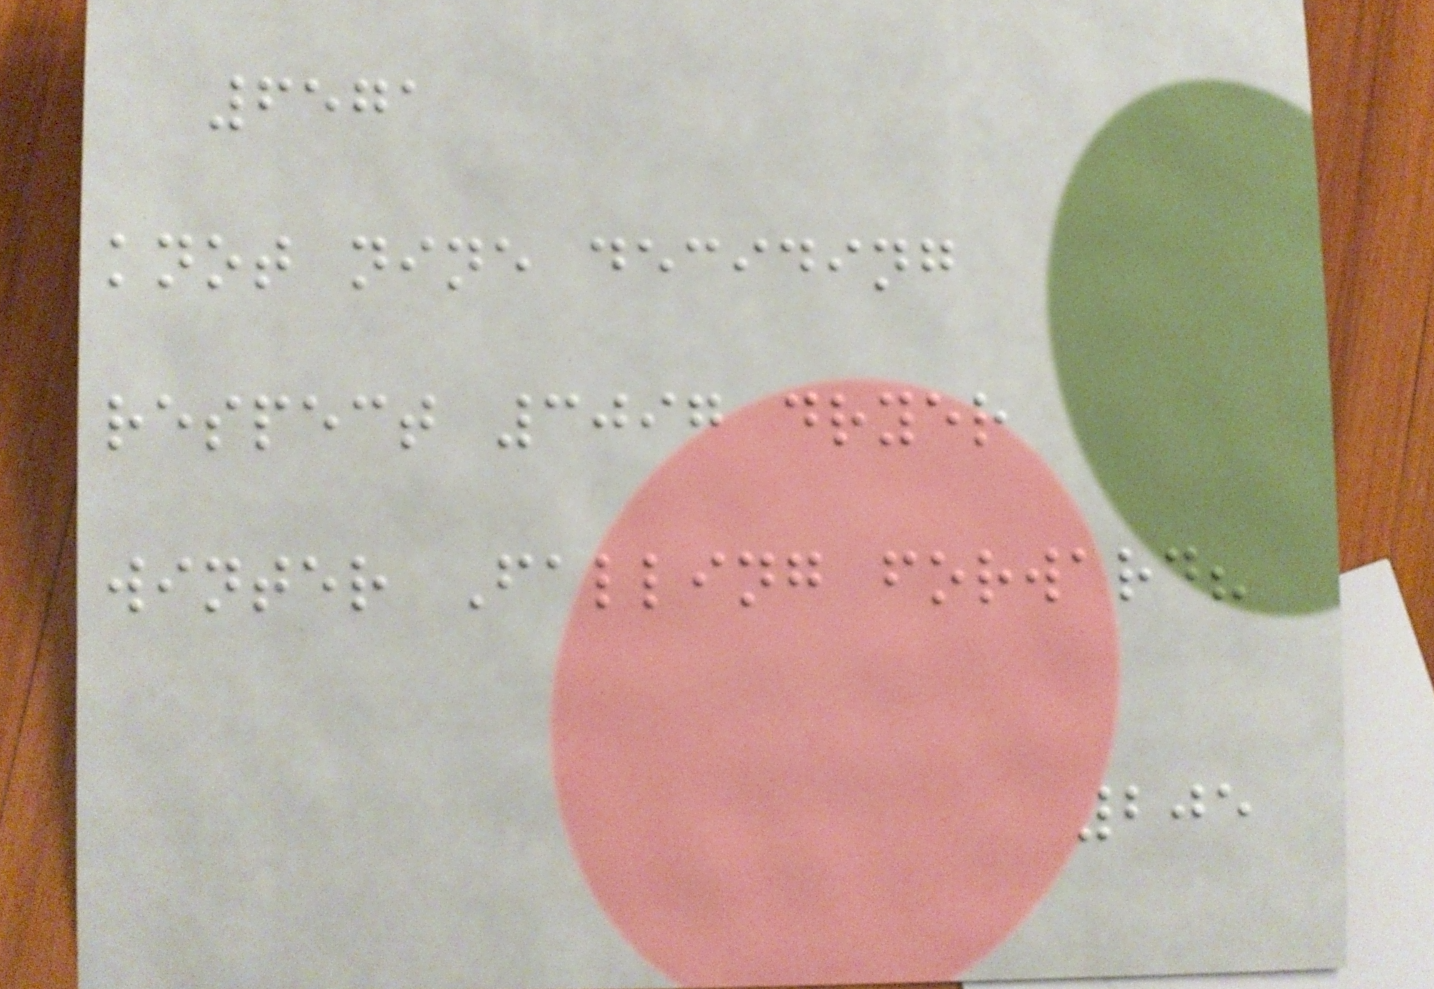6571
knot nine deciding
respect 3097 dryer
winter Falling forward?
205
